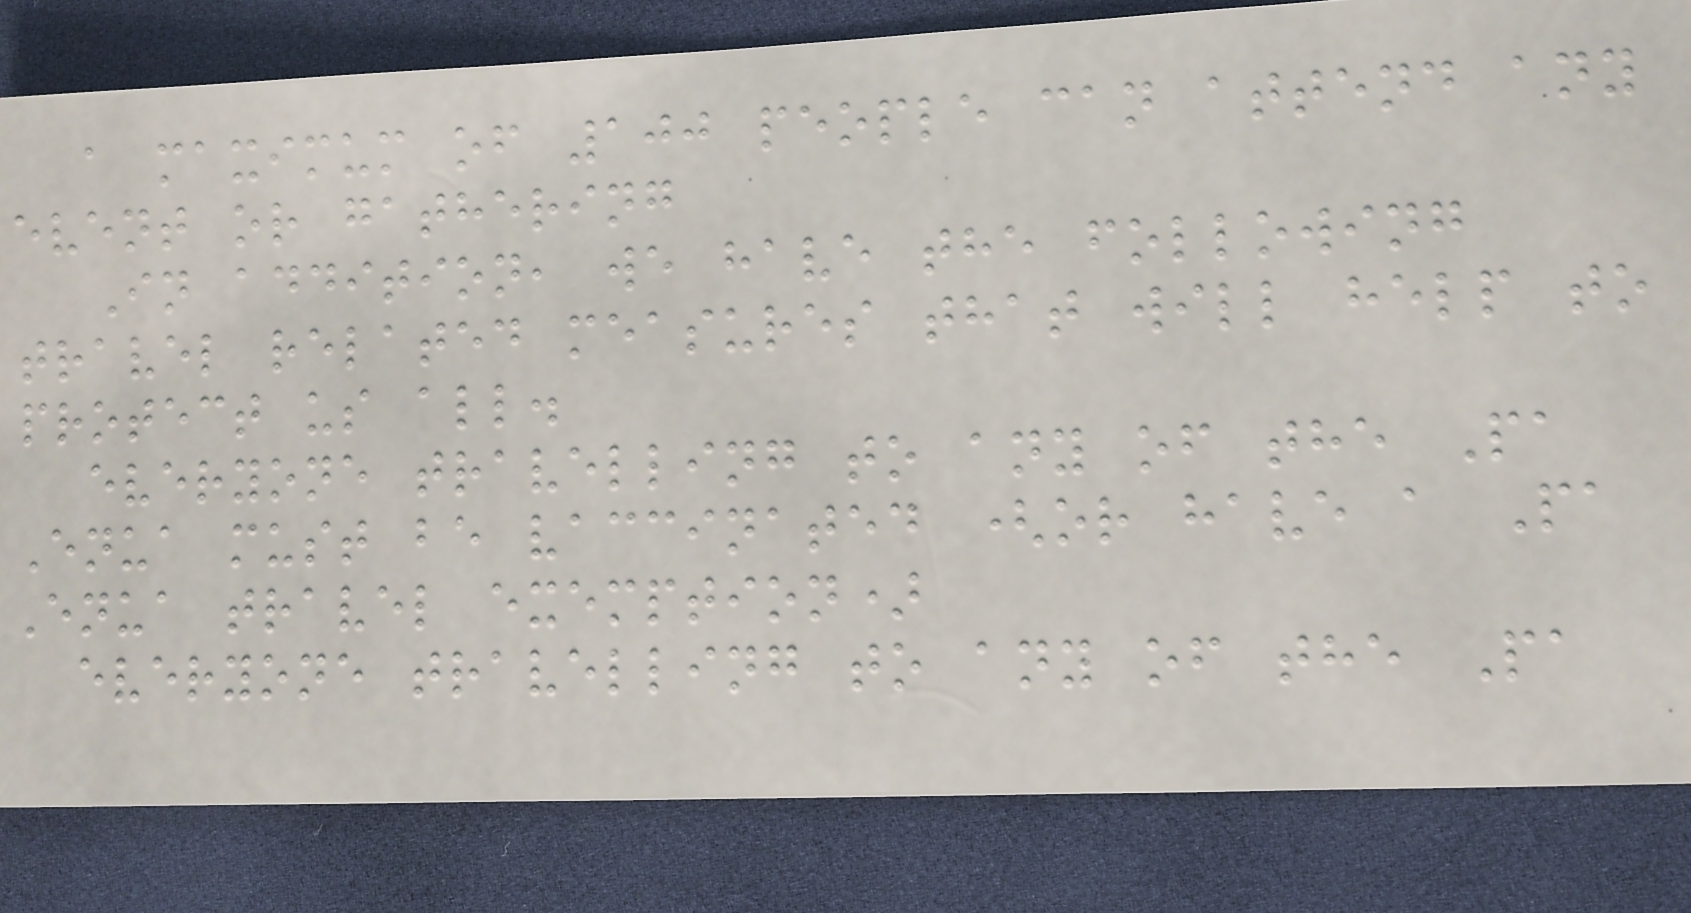a maximum of 100 people can attend any
event or gathering
In addition, we have the following
travel related measures that will help to
protect us all.
everyone travelling to any of the Pa
Enua must be vaccinated (or have a Pa
Enua travel exemption)
everyone travelling to any of the Pa
